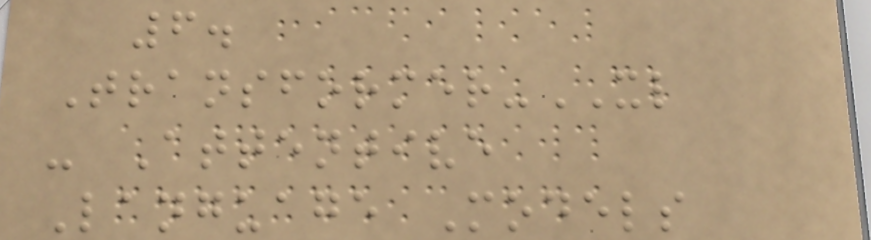6.
Transformer-XL
- Attentive
Language Models
